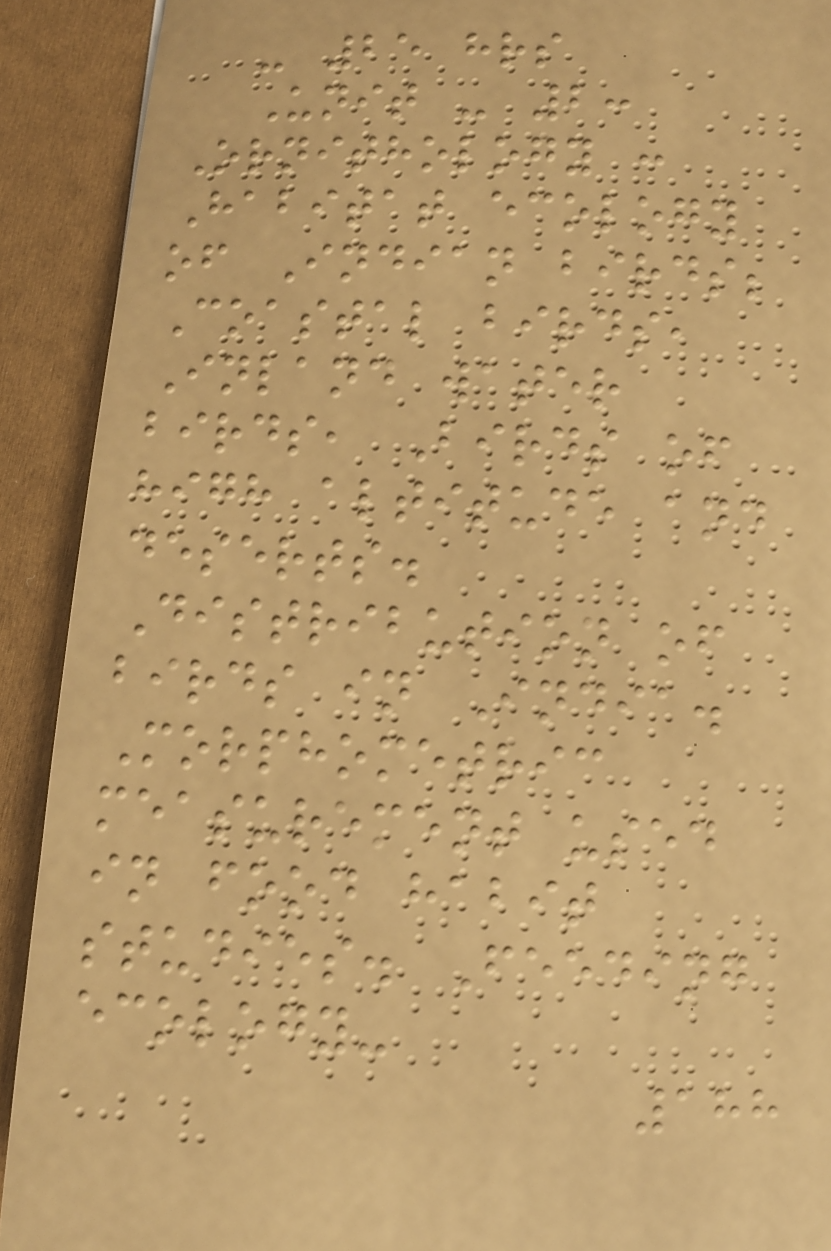- 25 hrs
Unit - 2:
Ornithology :
Habitat ecology
of Indian birds;
Coastal birds,
Inland water
birds, Birds of
high altitude and
deserts.
Distribution of
birds in India.
Morphometric
measurement used
in food habit
studies. Feeding
ecology-
188
